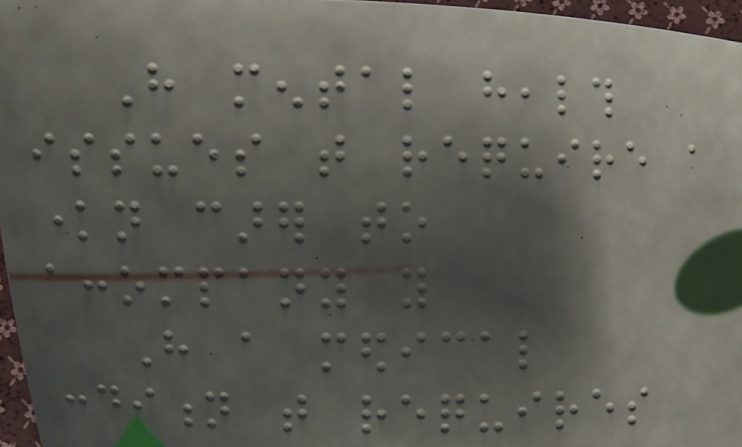Have mental health
issues that require a
known carer to
accompany you
Have a medical
condition that requires
